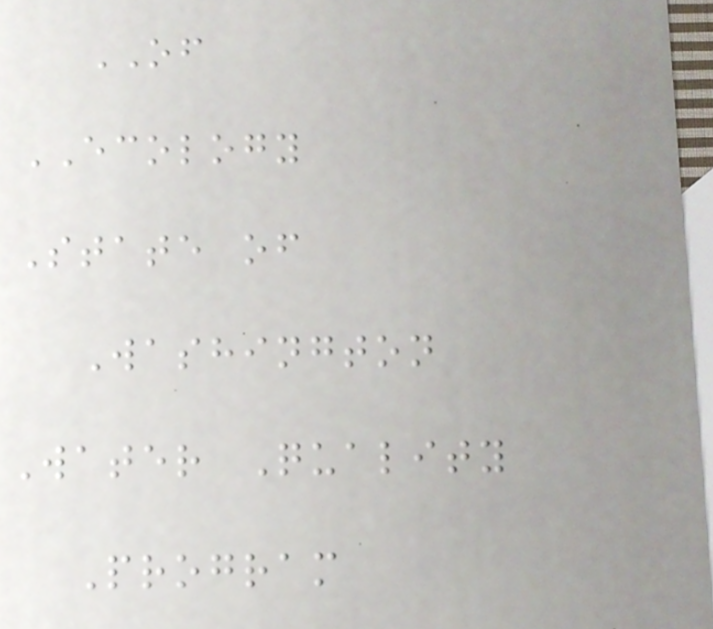OF
ECOLOGY
State of
Washington
Water Quality
Program
